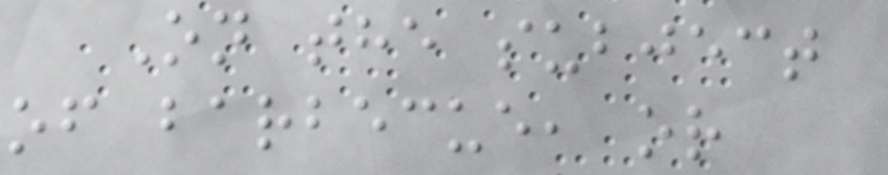On the subject
of barbecue, or
